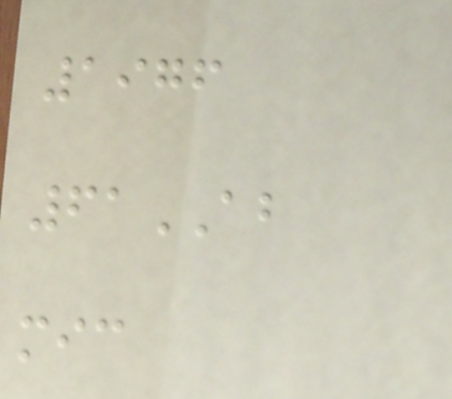1976
61AB
mic
